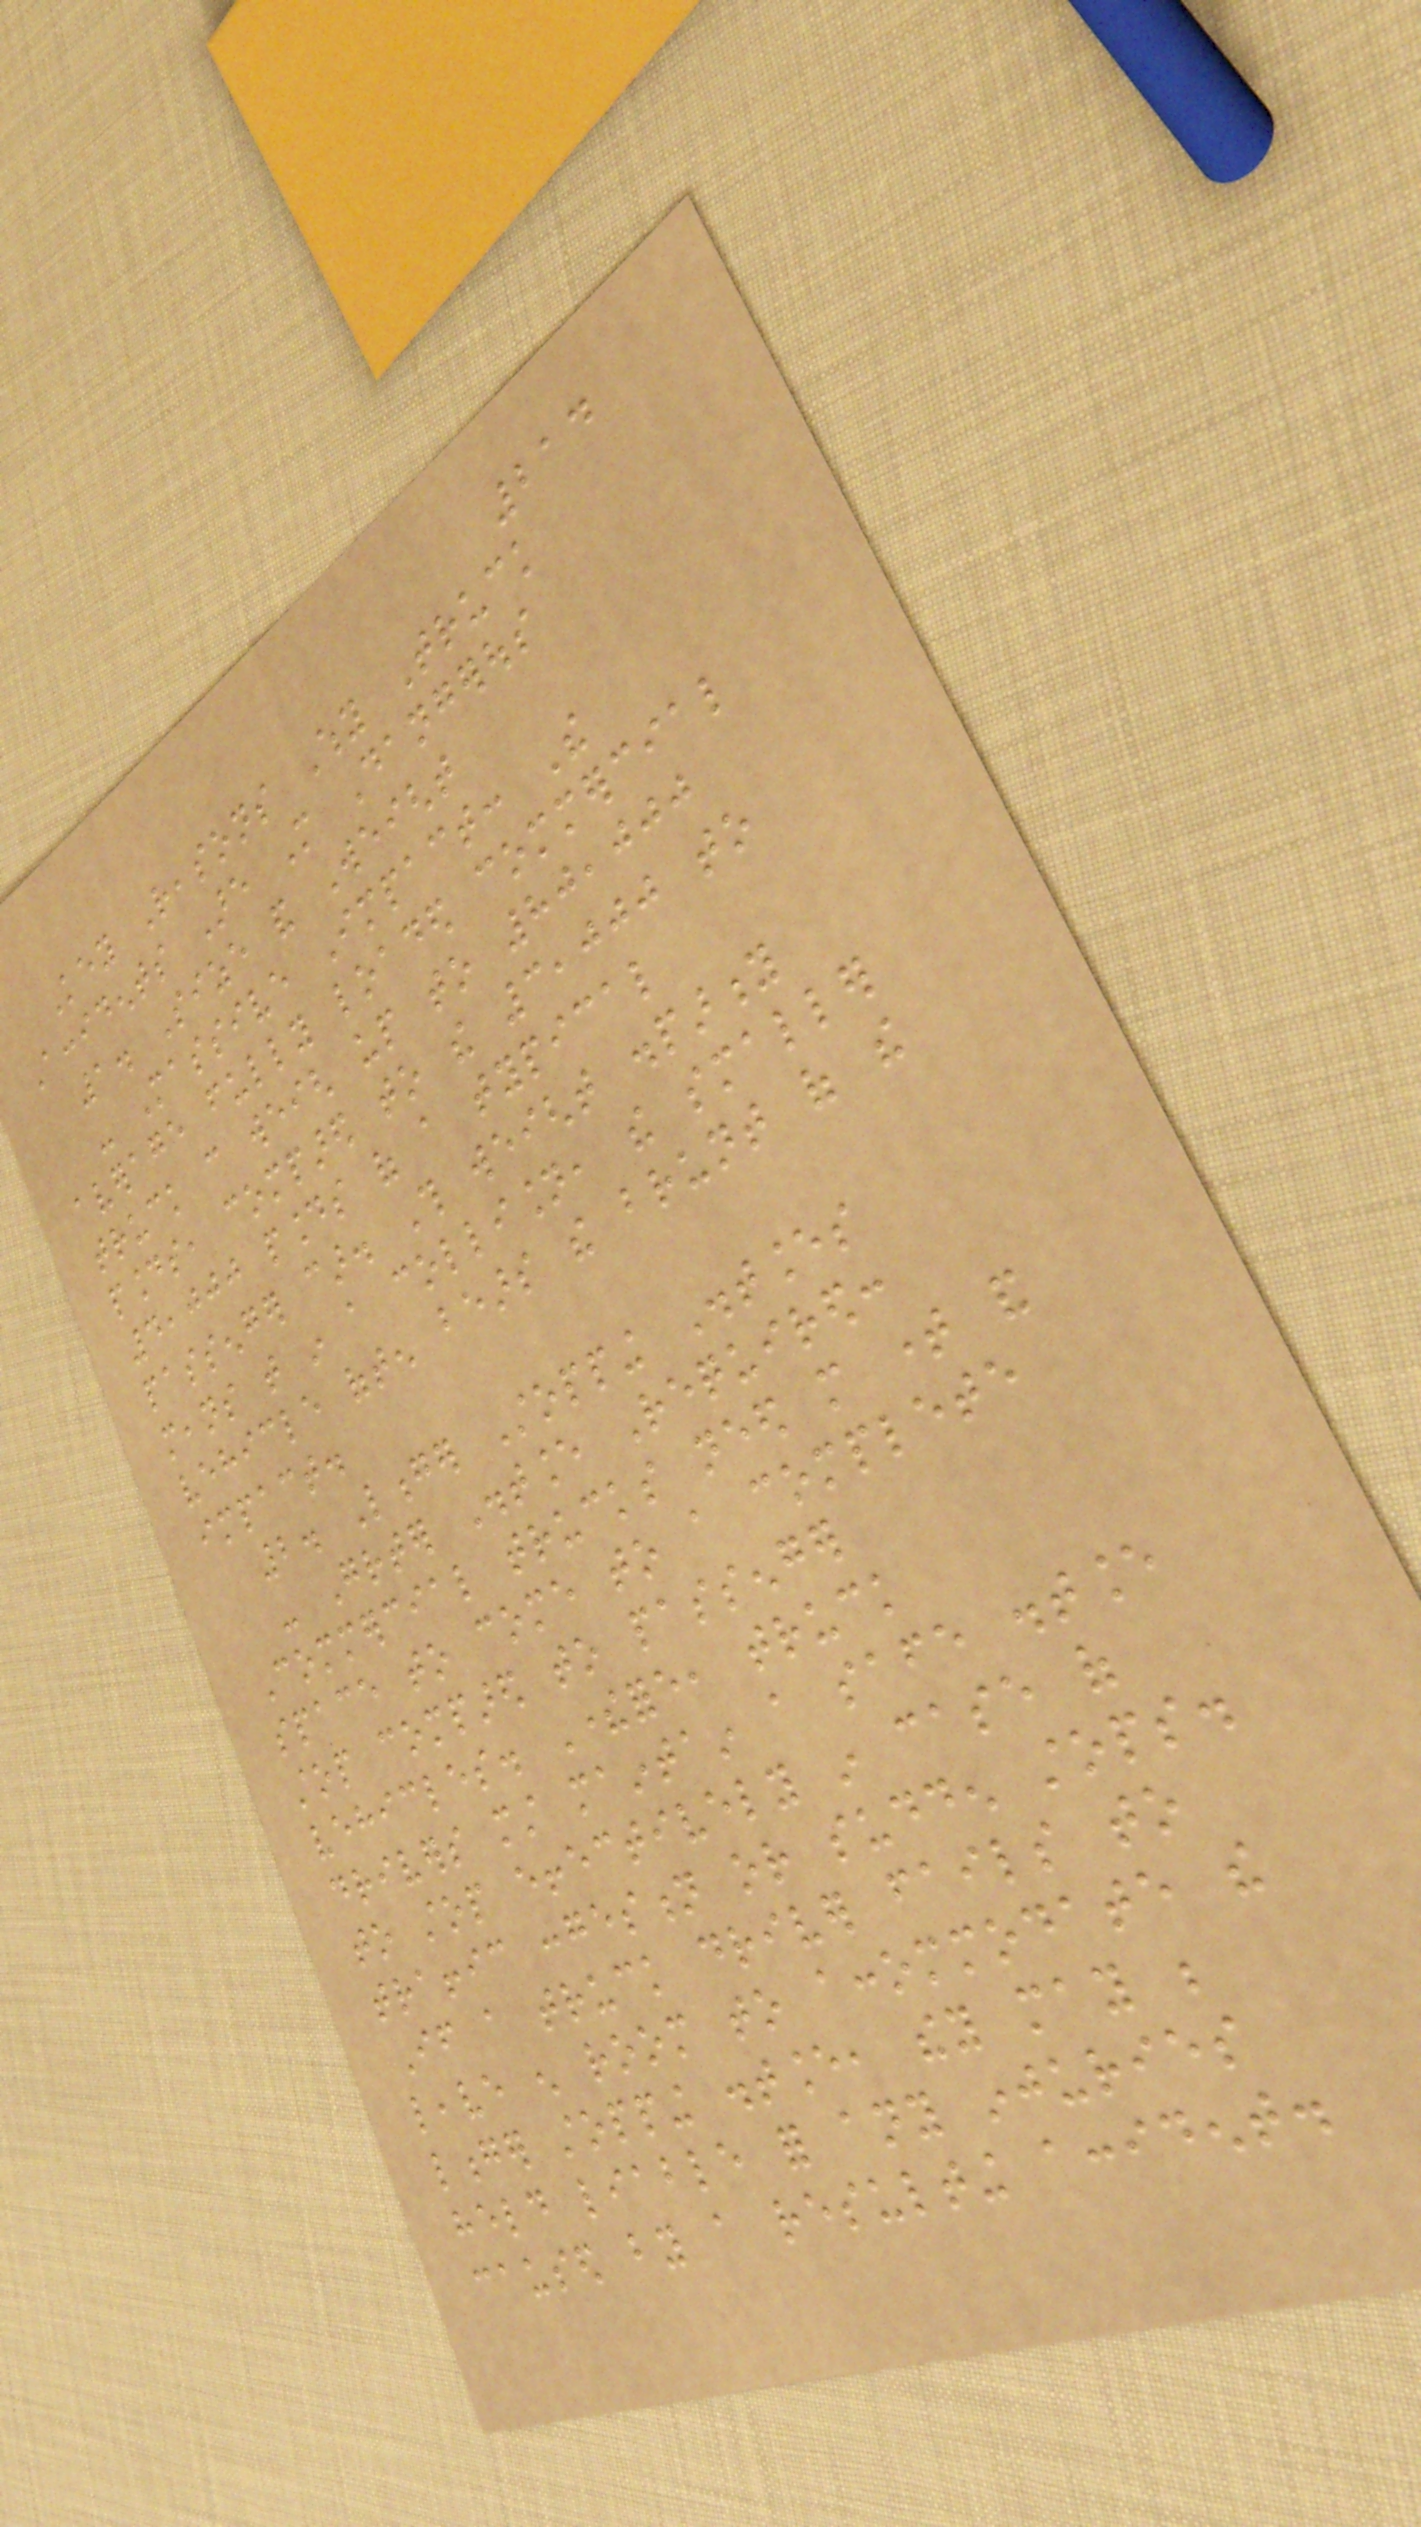214
Key Reasons Why Truck
Accidents Are More Dangerous
1. Size and Weight
- Massive Impact: The
average fully loaded commercial
truck can weigh up to 80,000
pounds, compared to the 3,000 to
4,000 pounds of a typical
passenger car. This weight disparity
means that in a collision, the smaller
vehicle often bears the brunt of the
impact.
2. Longer Stopping Distances
- Greater Distance Required:
Commercial trucks need more time and
space to come to a complete
stop compared to passenger
vehicles. Therefore, truck
drivers must maintain a safe distance
to stop effectively in case of
traffic congestion or sudden stops.
If a truck driver fails to
leave enough room to accommodate the
longer stopping distance, they may be
held liable for any injuries
caused by a resulting accident.
